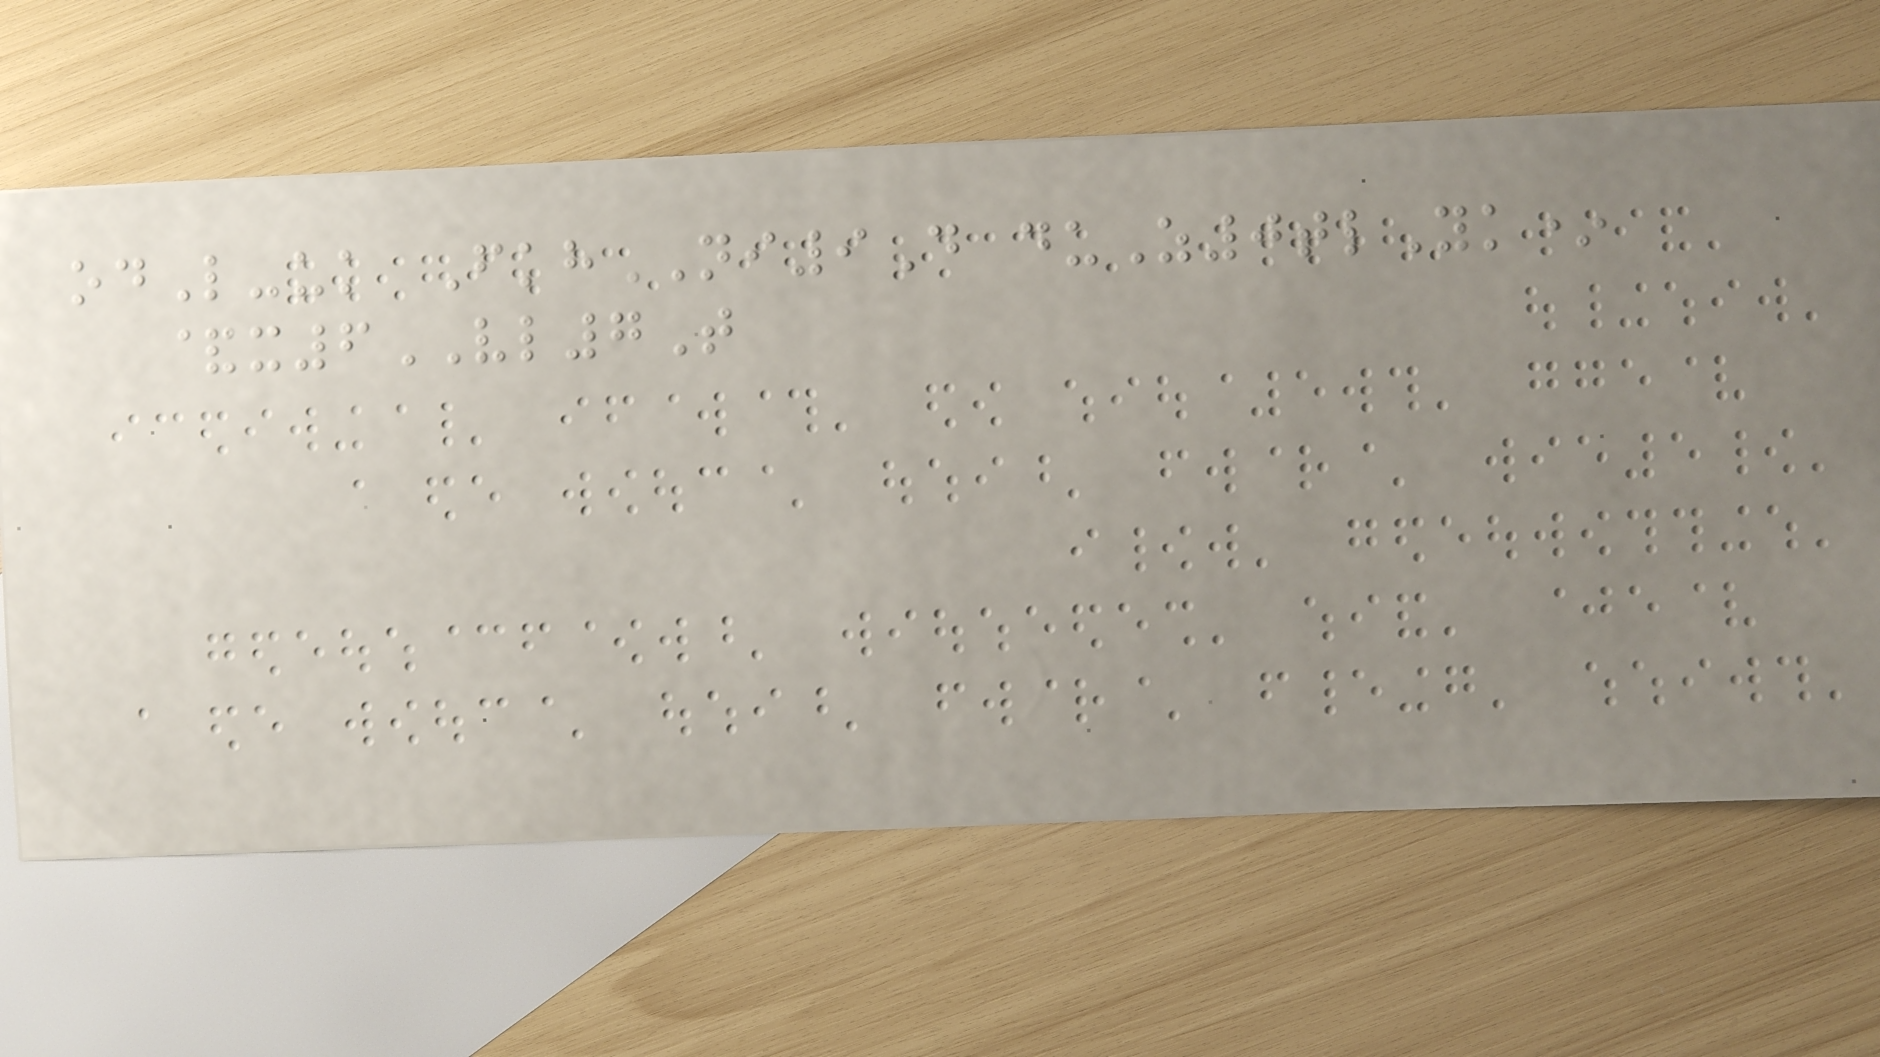odL-uk FkhNI9D duZ0tlYk*
&x6VL7T
